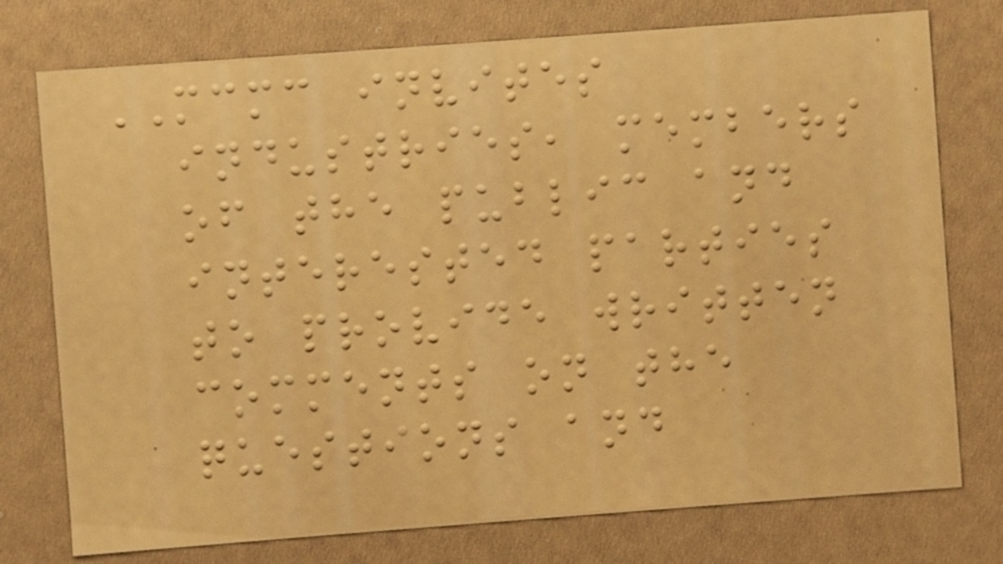MCMC invites
industries, members
of the public and
interested parties
to provide written
comments on the
questions and
